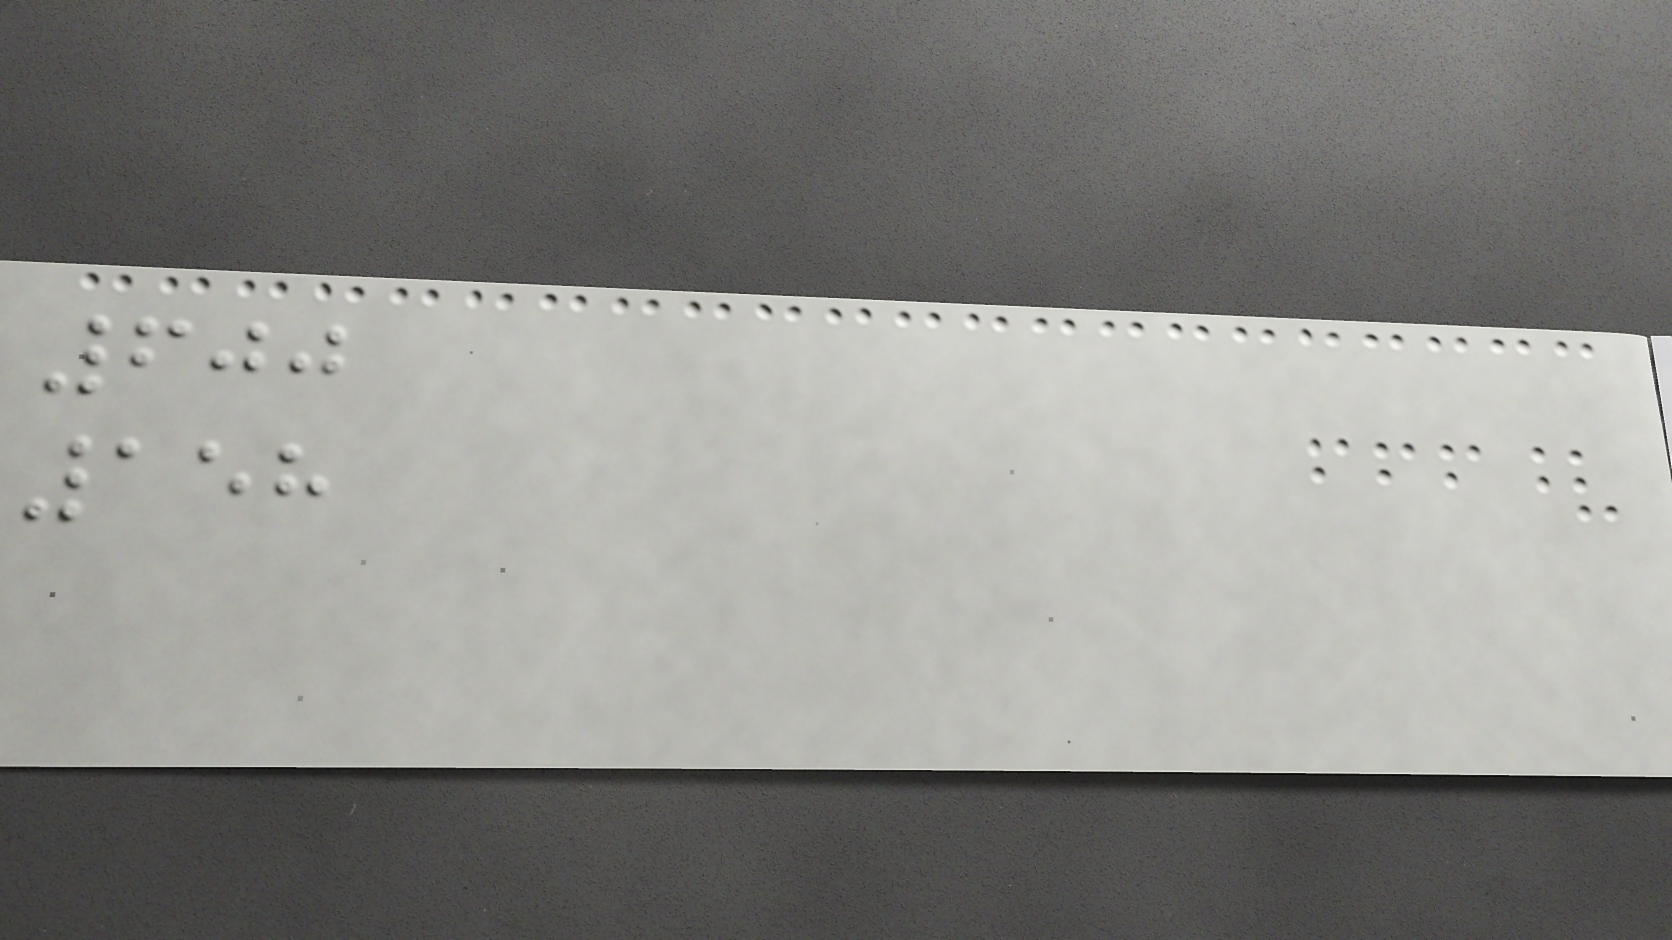600
158
